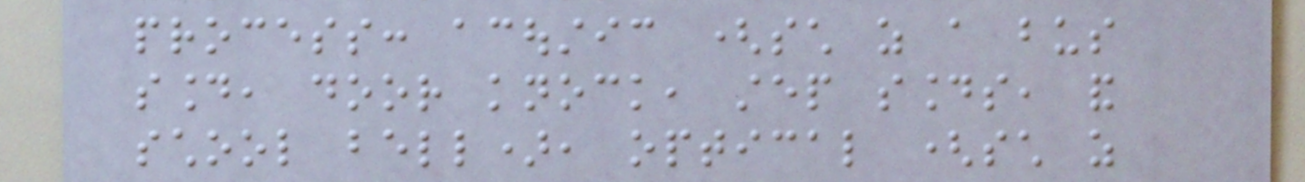process: acoustic (such as a bus
sound, door knock, step sounds, and
school bell), optical (such as
